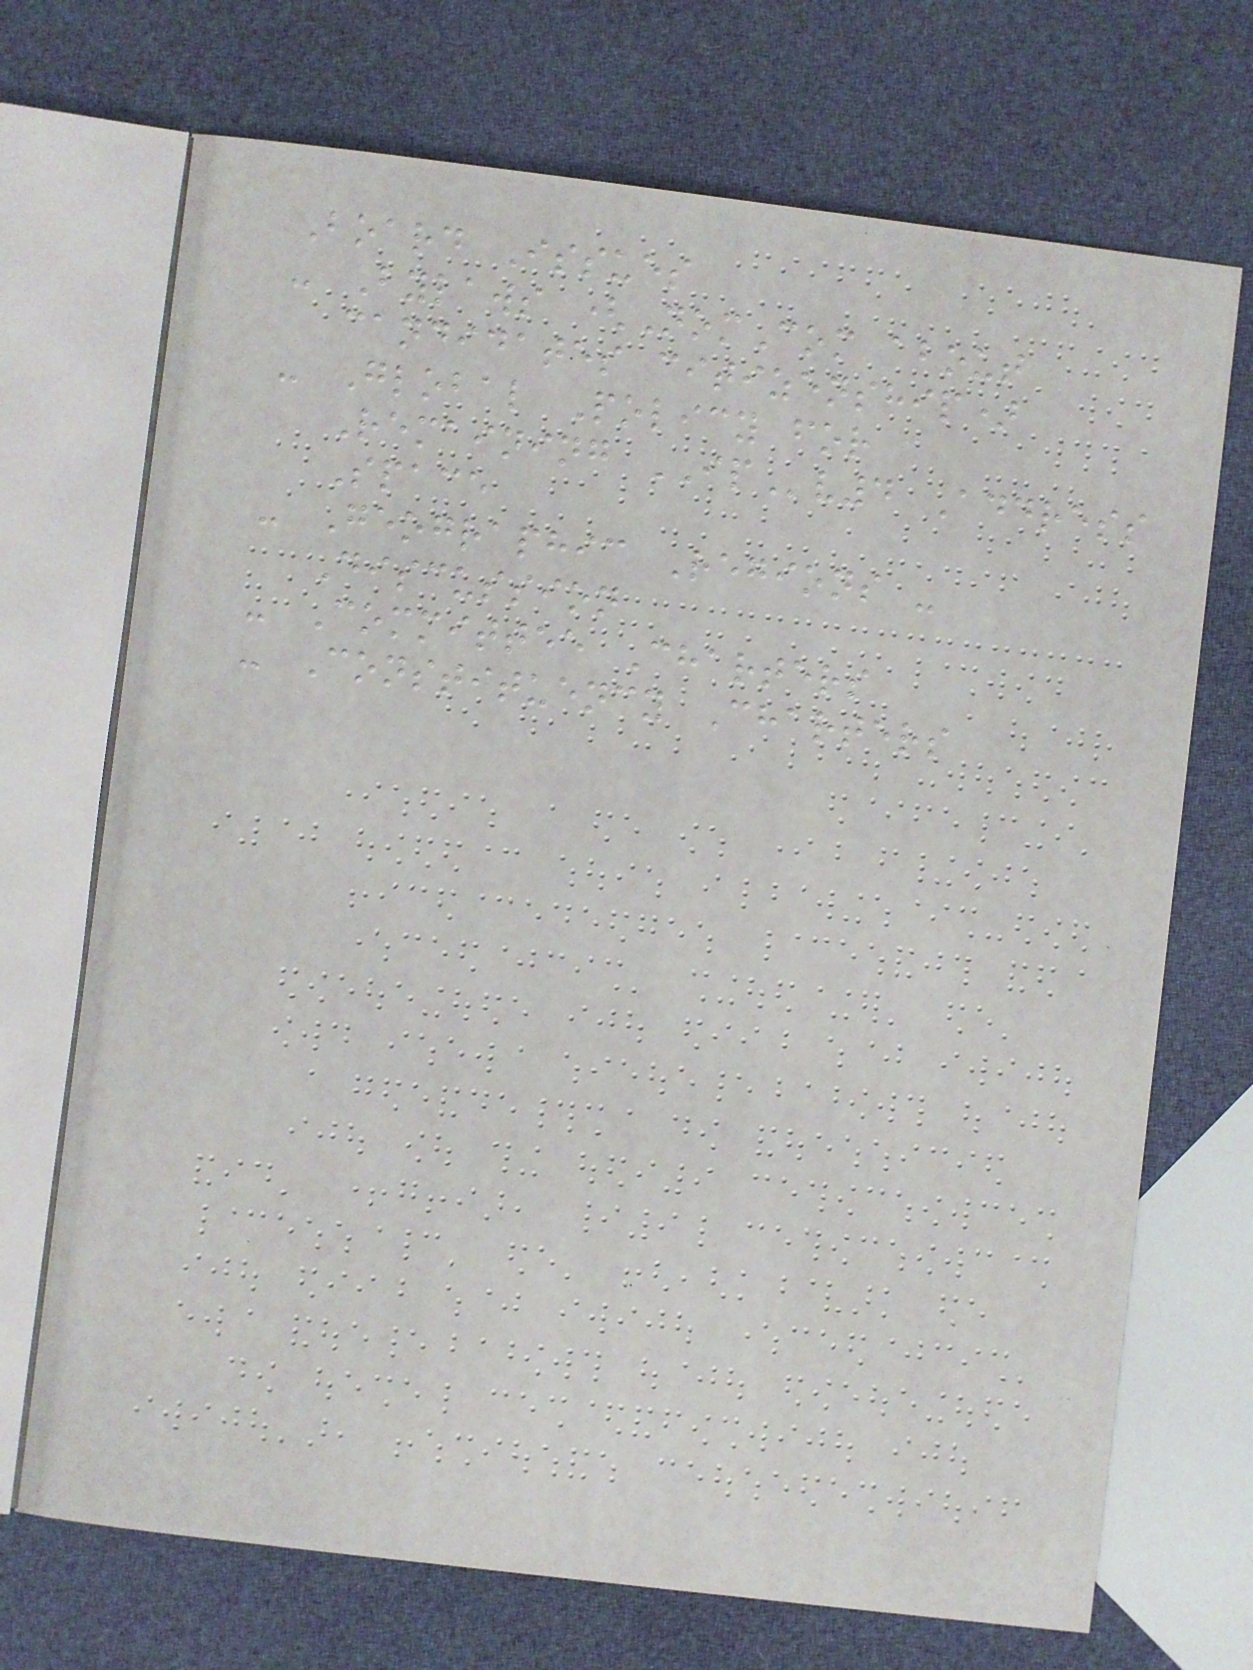Board Issues
- Bylaws (NomCom about
candidates citizenship)
- Global Policy for
Remaining IPv4 Address
Space
- Geographic Regions -
Discussion
- Committee Charters
- Constituency Charters
